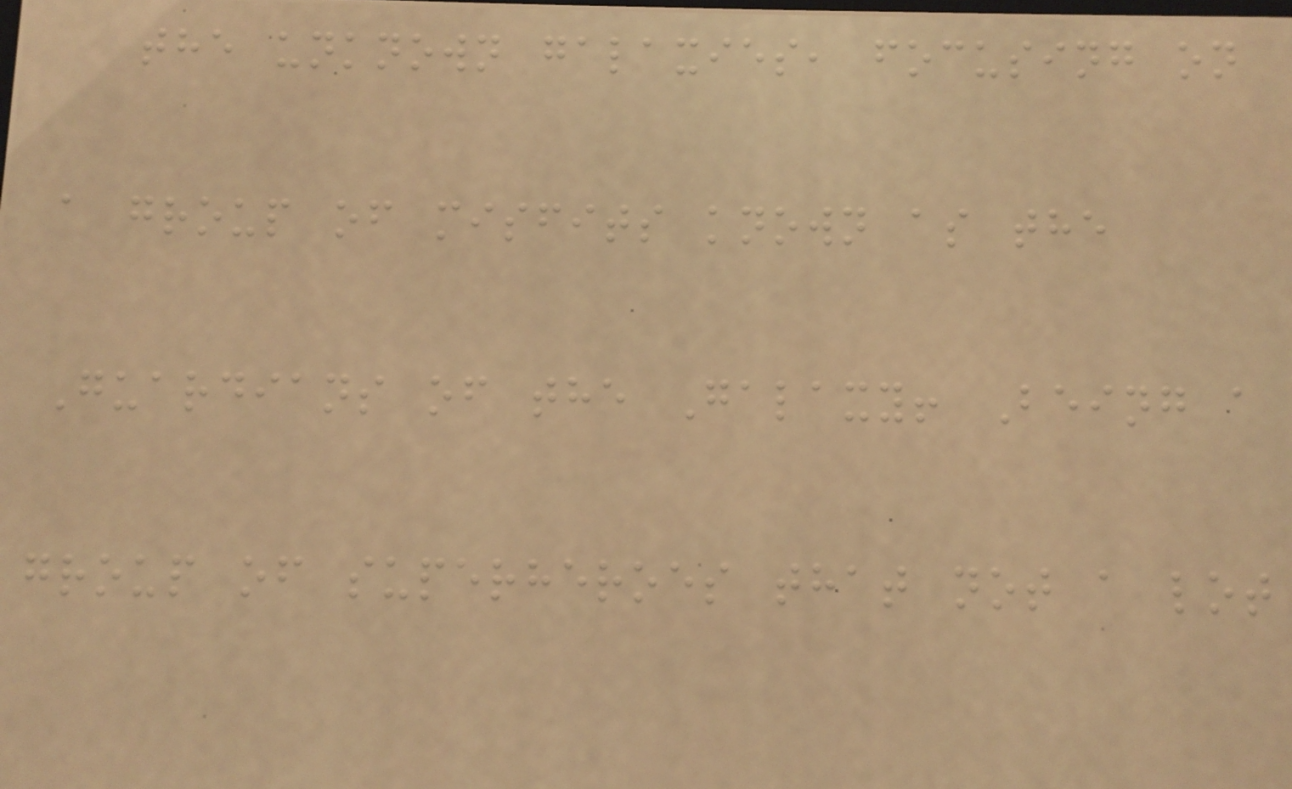the unknown galaxies, focusing on
a group of misfits known as the
Guardians of the Galaxy! Being a
group of superheroes that not a lot
